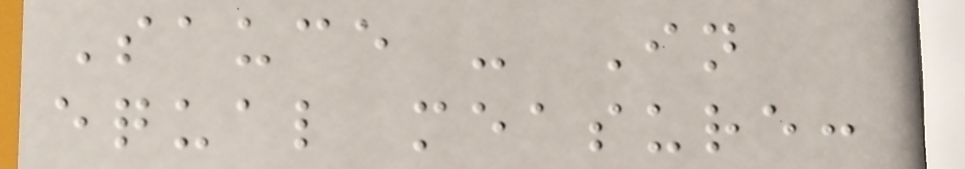Sauce - In
equal measure:
